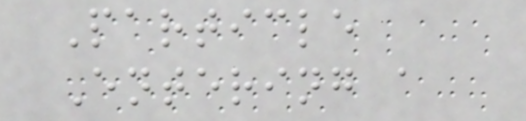Particle
Entering a
